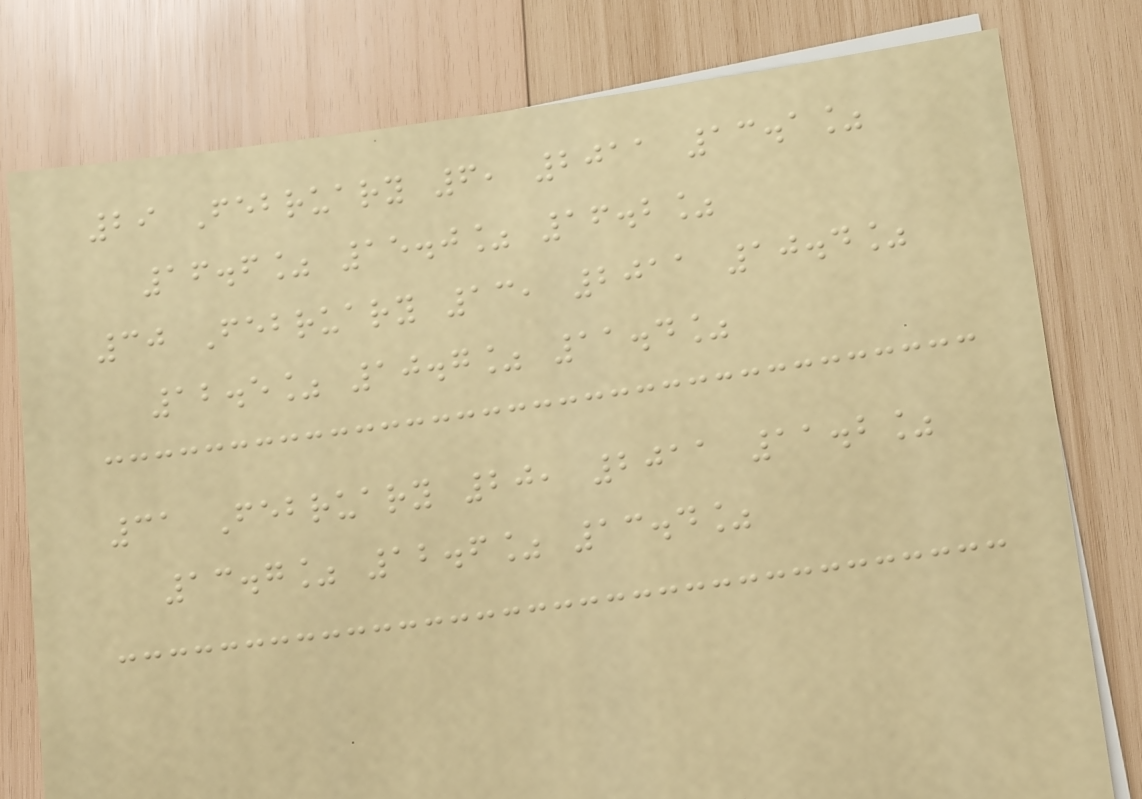29 February 6, 2011 13.1%
16.6% 15.0% 16.2%
30 February 13, 2011 10.4%
12.5% 10.7% 11.4%
31 February 20, 2011 11.2%
13.7% 12.6% 13.4%
